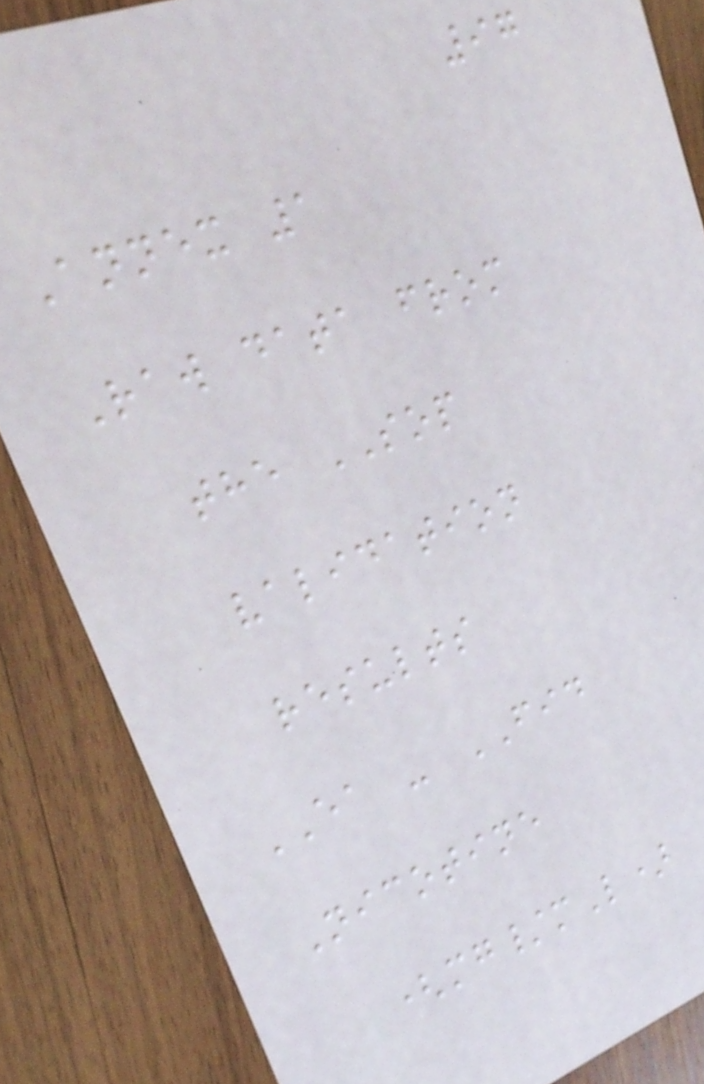97
Annex 1
Raw data from
the SOP
validation
results
EA - FID
Nicotine
(mg/mL)
